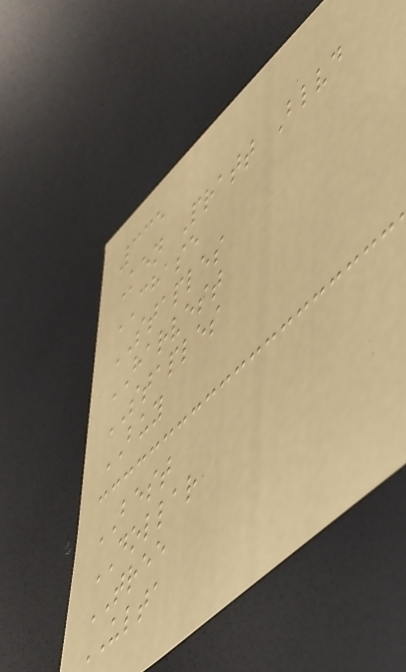335
Ken Pratt Blvd
CHASE
STAPLES
HARVEST
STAPLES
BUY
BEST
DOLLAR
TREE
ULTA
